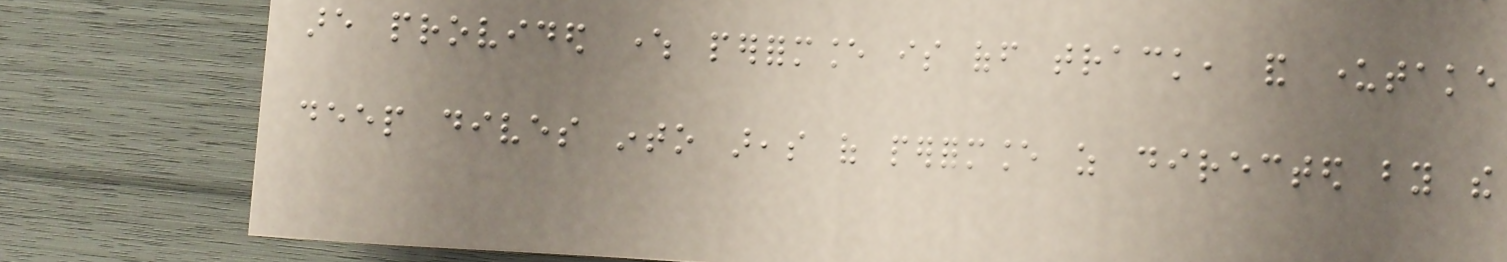are provided where performance is off track, and undertake
deep dives into areas of performance as directed by the
